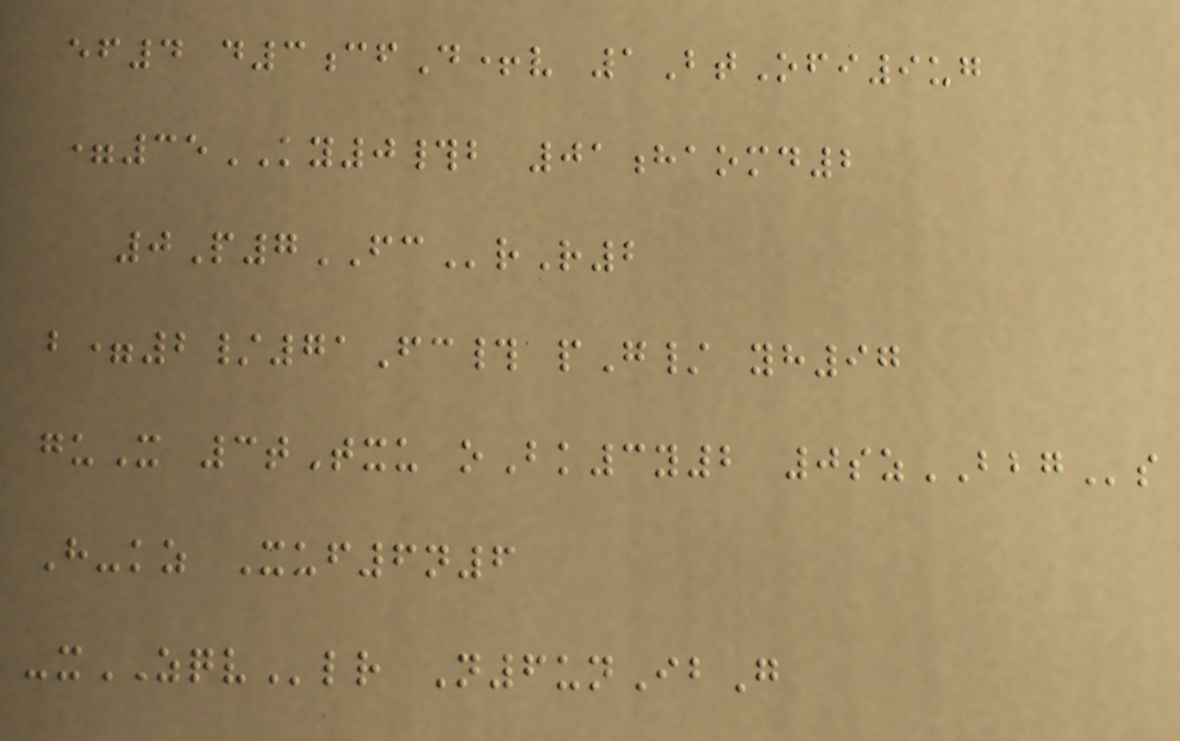ef4 d3cfD+v 1BtOfi9ug
=35KY0#b 01haomd2
0P7FCrR2
b=2/71Fc# pG/ yh97
guX 3tTxu oBk3y2 0szBBGs
H-kz Xuf6n6
-xZQVlr N6unIbG
